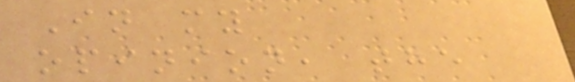In my
opinion, the
